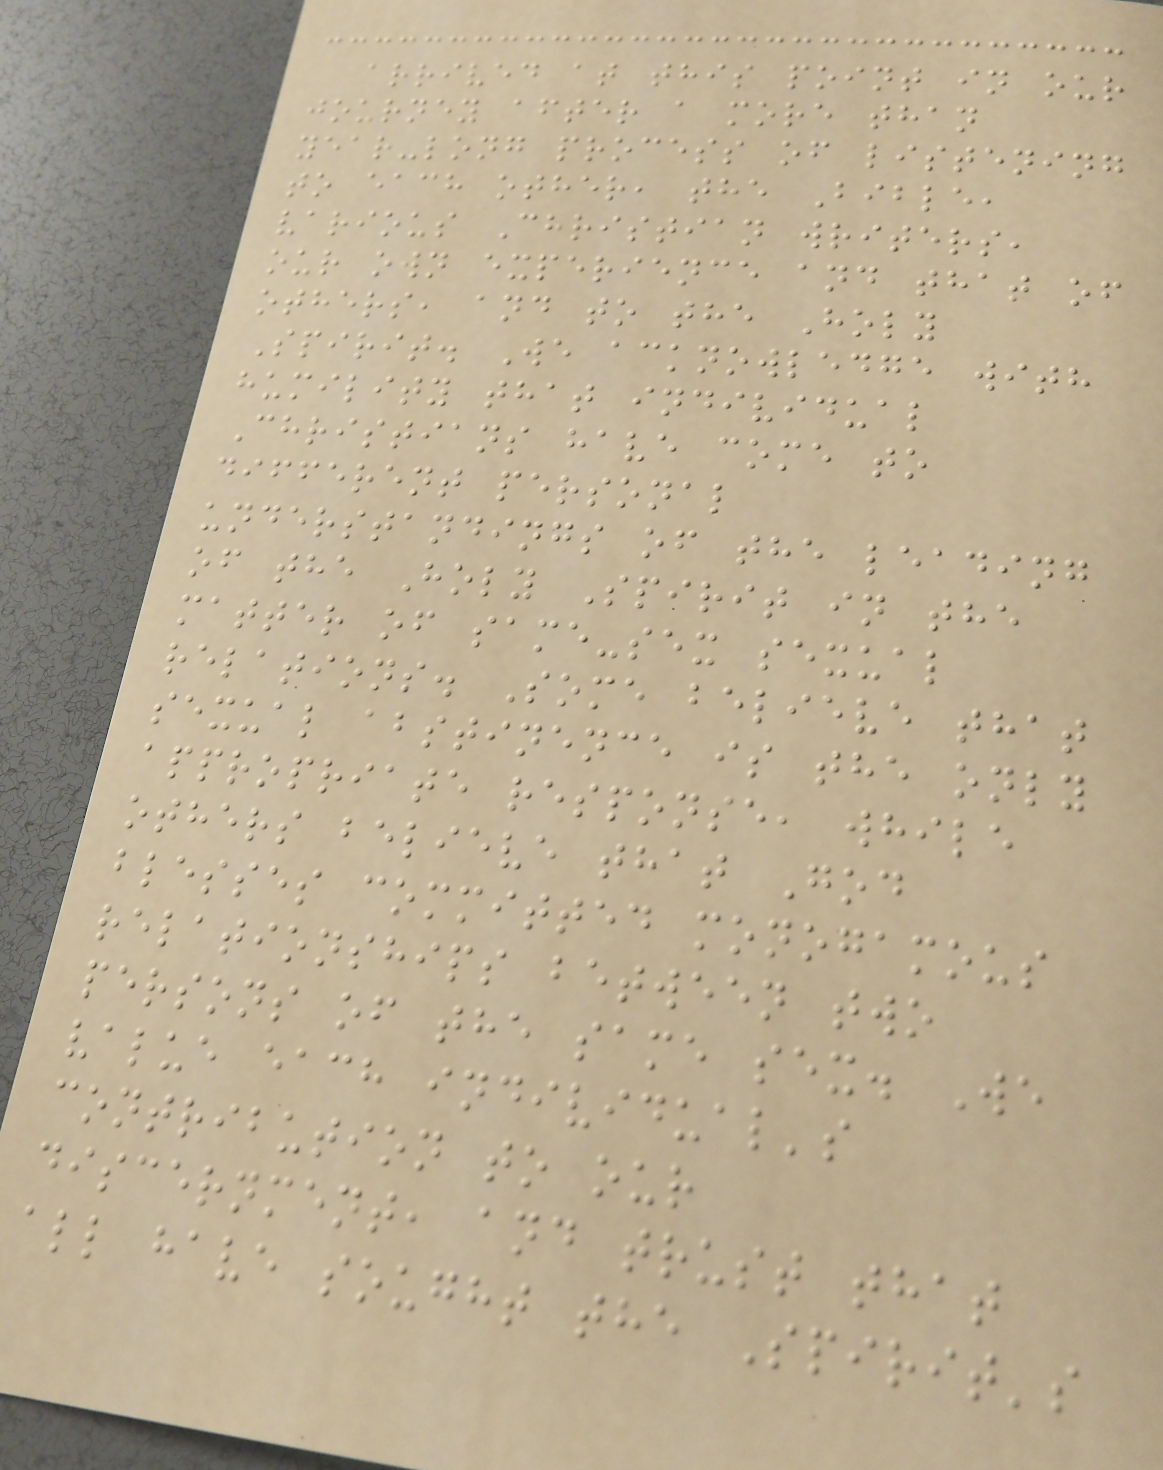arrived at this point in our
journey after a more than
year-long process of listening
to each other, the Bible,
various Christian writers,
our own experience and that of
others, and to the Holy
Spirit. We acknowledge with
humility that individual
Christians have come to
different personal
understandings of the leading
of the Holy Spirit in the
matter of same-sex sexual
relations. Some believe that
sexual abstinence is the only
appropriate response, while
others believe that God
blesses committed monogamous
relationships between two
persons of the same sex. We
value each individual's
contribution to our
discernment, and trust that
all have sought the Spirit's
